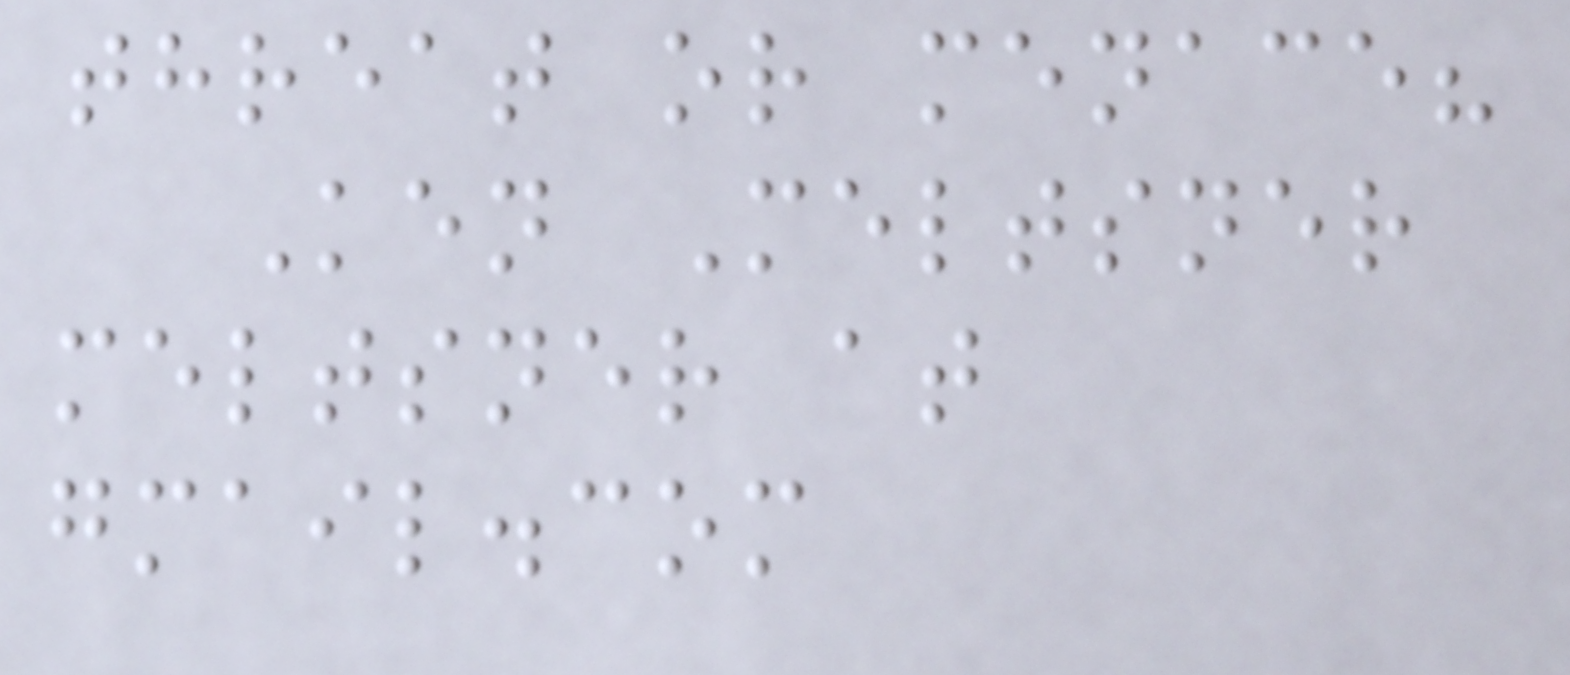threat or menace?
Ken Meltsner
meltsner at
gmail.com
